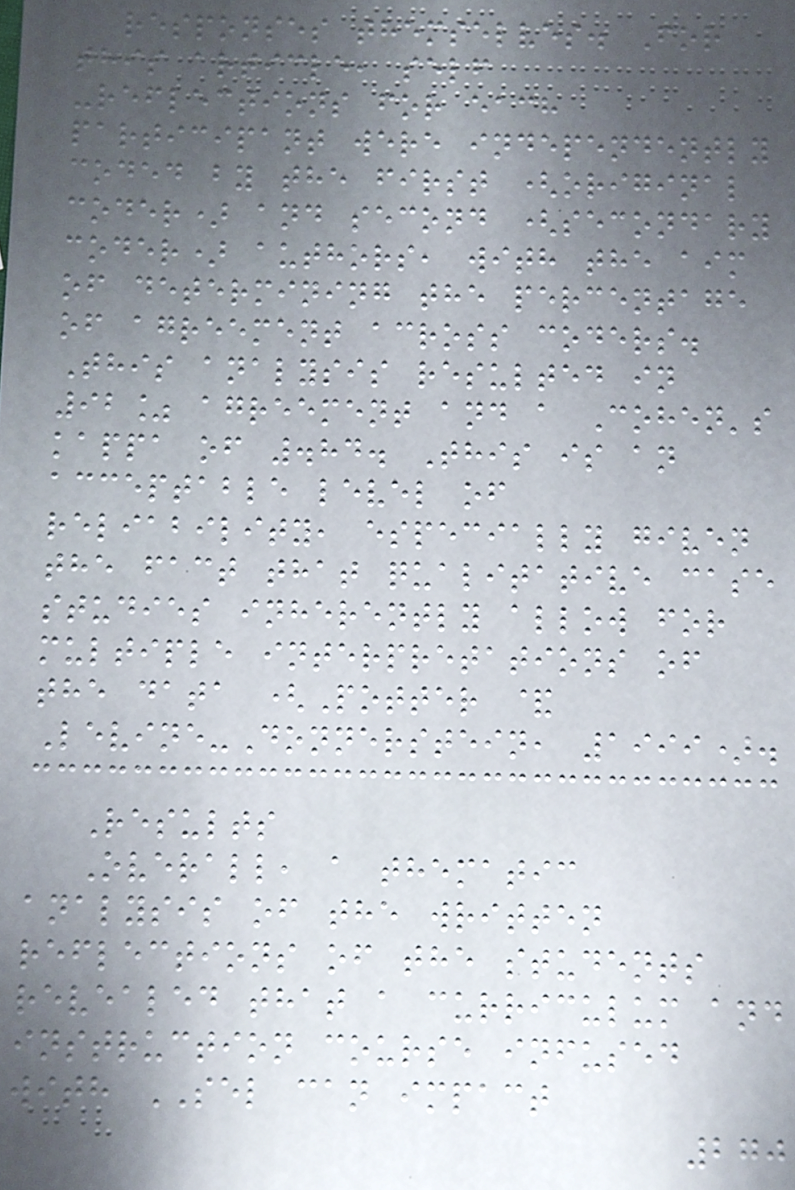responses themselves. For
this article, self
-reflections for each
participant were independently
coded by the first (original
coder) and second (secondary
coder) authors, with the aim
of determining the percentage
of agreement across coders.
This analysis resulted in
92% agreement and a Cohen's
kappa of .84. This is an
acceptable level of
reliability, especially given
the fact that qualitative case
studies inherently allow for
multiple interpretations of
the data (Potter &
Levine-Donnerstein, 1999).
Results
Overall, a thematic
analysis of the written
reflections of the students
revealed that a curriculum and
instruction course infused
with SEL can impact
270
